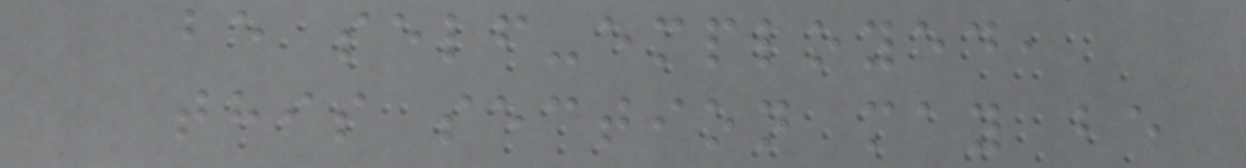be self-employed,
this section may be
